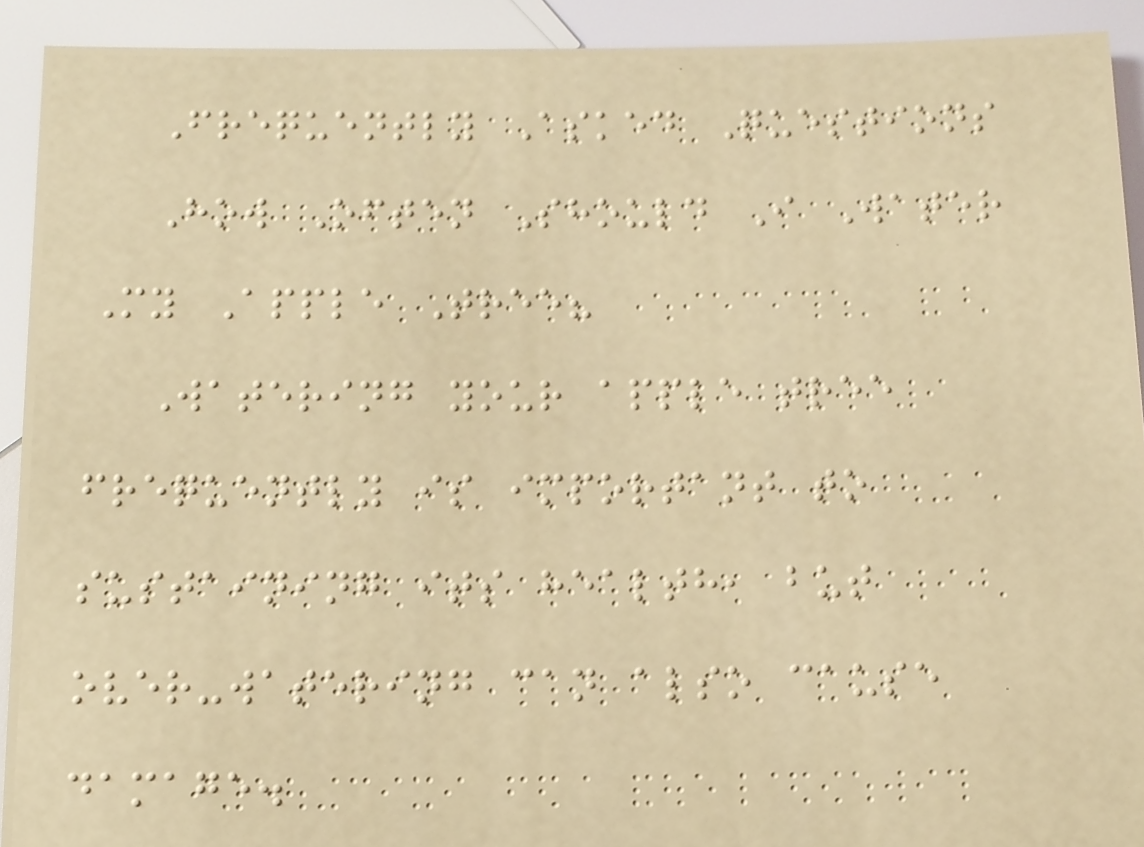Frequently Asked Questions
How Often Should I Water
My Apple Tree?
Watering your apple tree
frequently is important to
sustaining its health, but
over-watering can also cause
damage.
